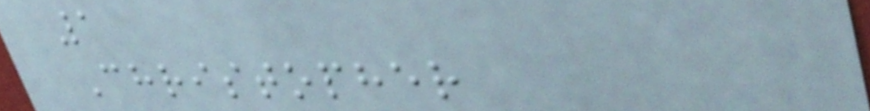1
Christopher
